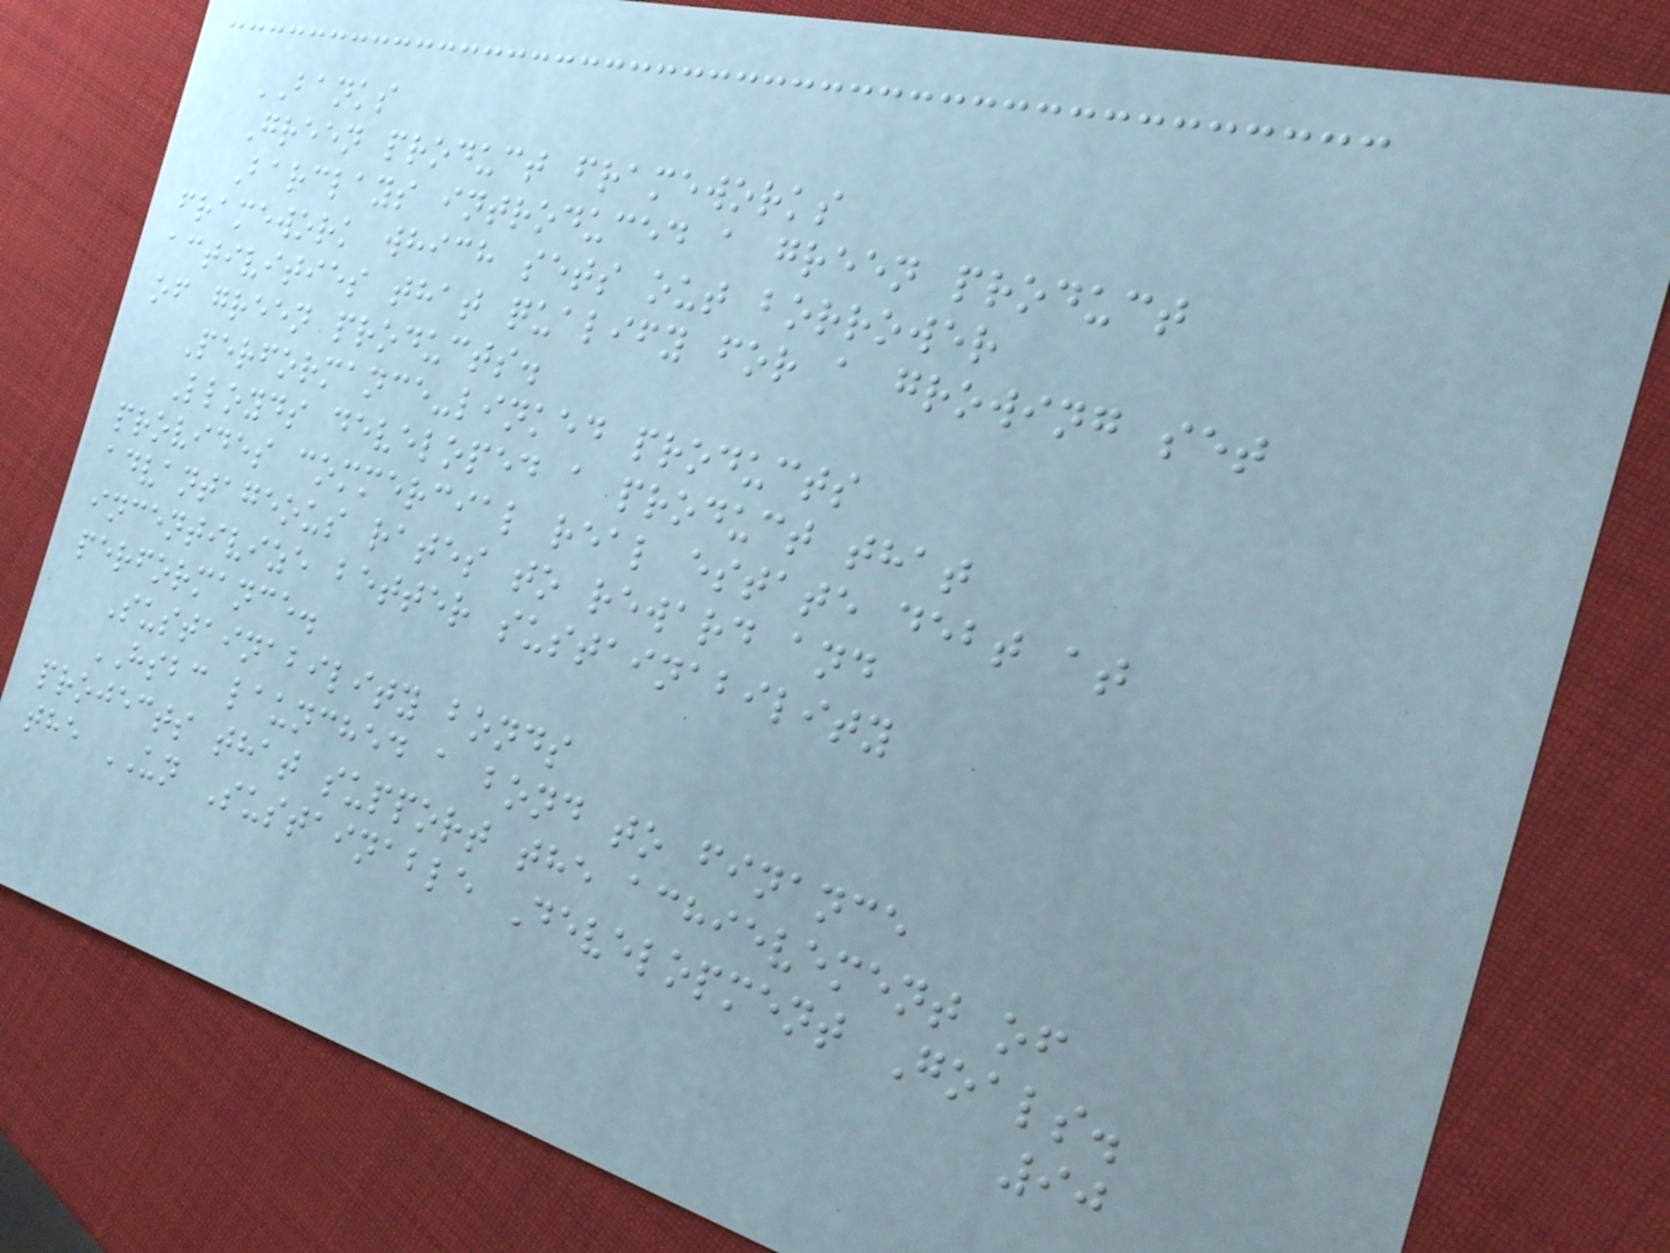BANKS
Green product frameworks
Barclays introduced a green product
framework which sets out borrower
activities that qualify for a growing set
of green products.
Performance-linked products
Lloyds developed a product that
provides commercial real estate debt at
advantageous rates to reward and
incentivize better sustainability
performance.
Sustainability bonds
HSBC launched a bond to finance
projects that support the achievement of
the UN Sustainable Development Goals.
90
